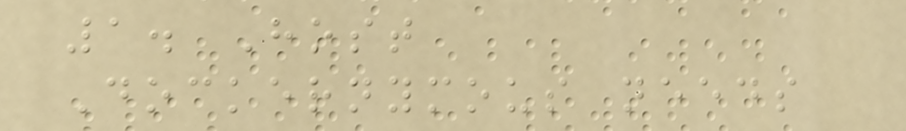1. Host
Dockernymous needs
